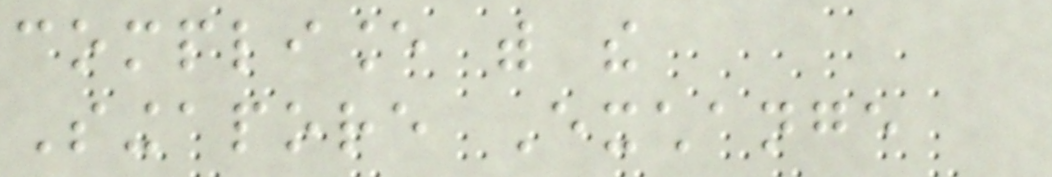compliance with the
Singapore Exchange
